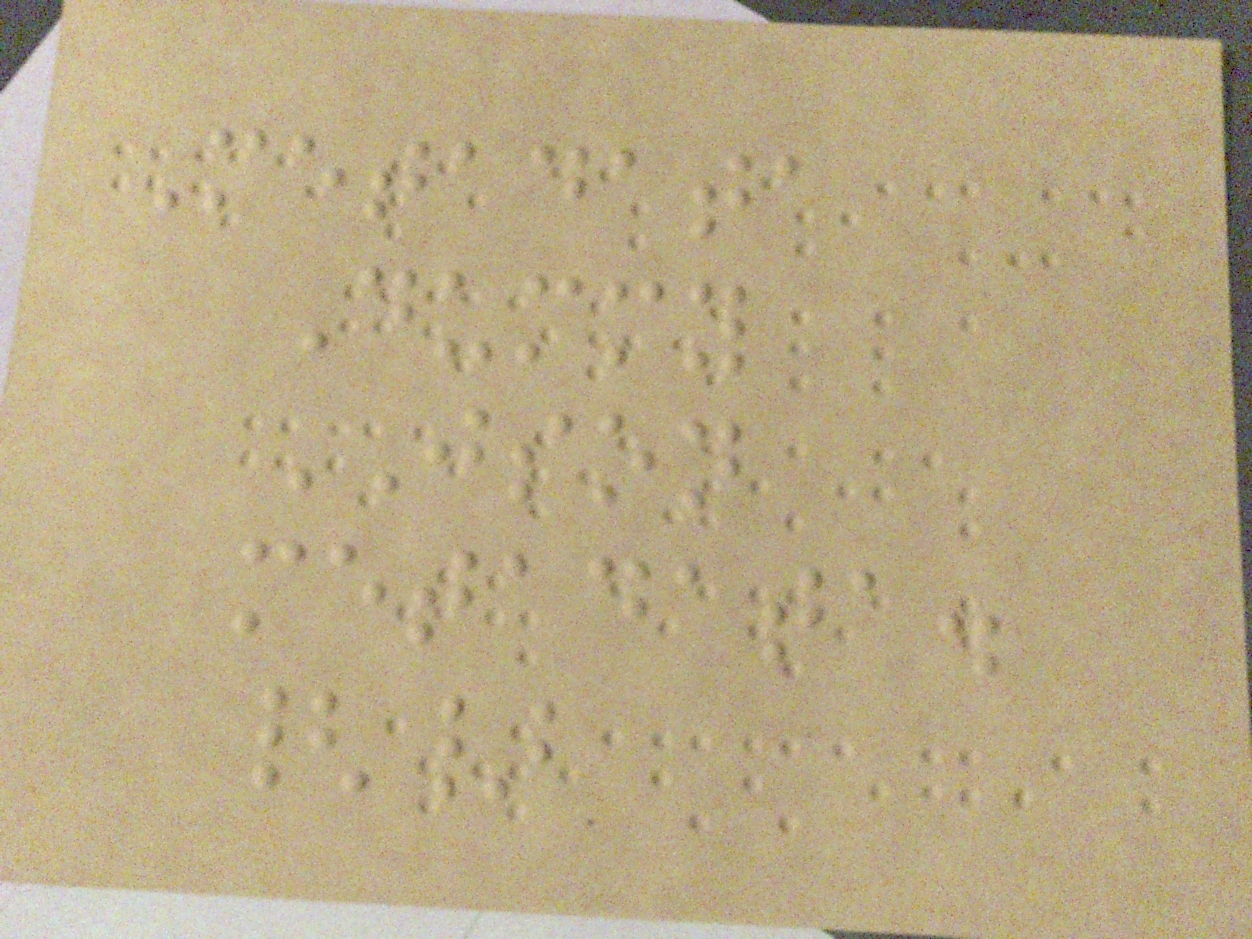Metadata
Dummy
JSON
metadata.
{}
